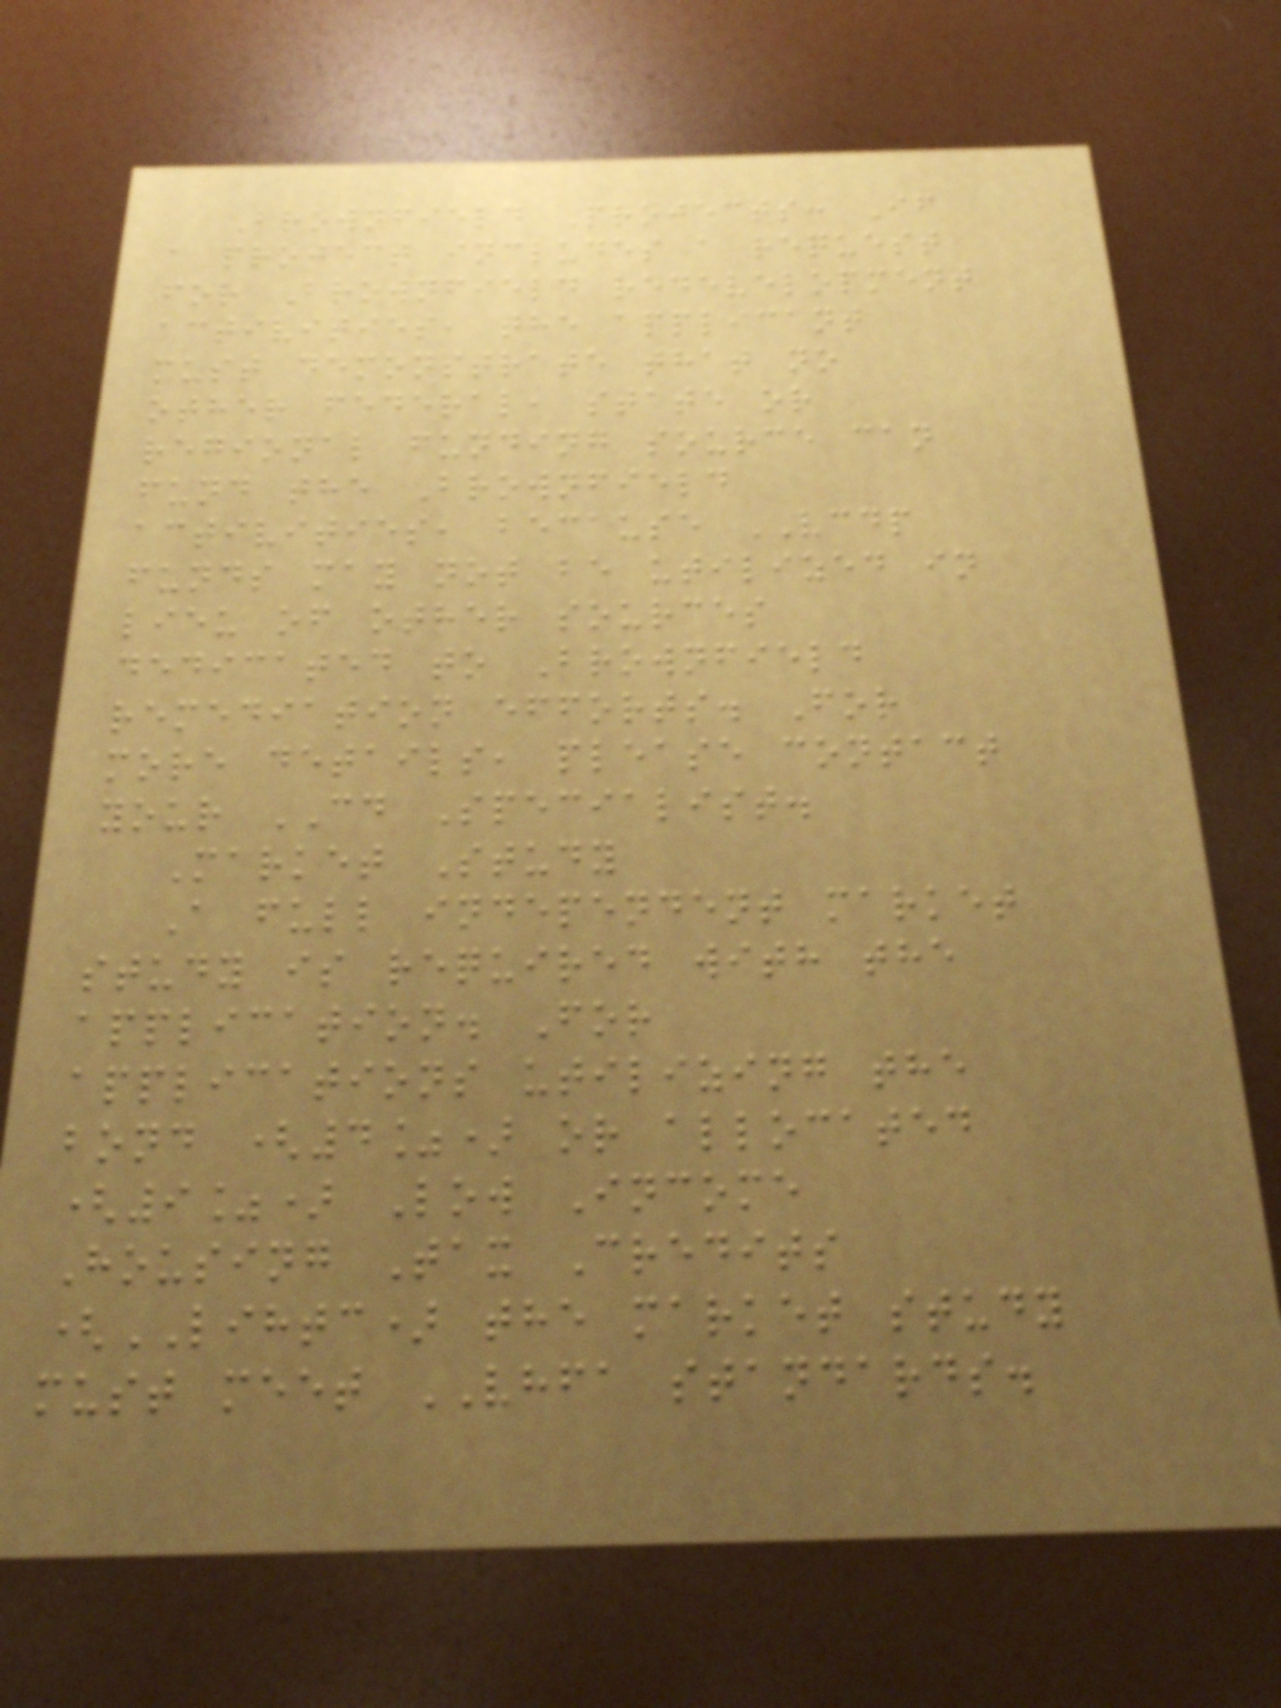Brownfield Projects: If
a project includes a request
for Brownfield redevelopment
activities, the applicant
must demonstrate that no
other federal, state or
regional funding source can
fund the Brownfield
activities, because VCDP
funds may not be utilized in
lieu of other sources
dedicated to Brownfield
remediation efforts. For
more details, please contact
your CD Specialist.
Market Study
A full independent market
study is required with the
application. For
applications utilizing the
bond (4%) or allocated
(9%) Low Income
Housing Tax Credits
(LIHTC) the market study
must meet VHFA standards.
